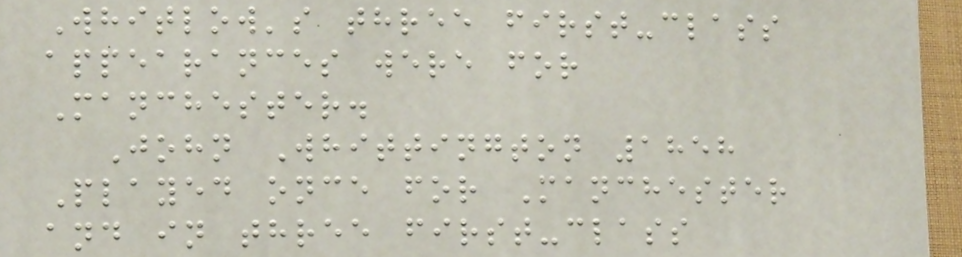Whitlow's three first-class
appearances were for
Manchester.
John Whittington 1858
Played once for Manchester
and in three first-class
